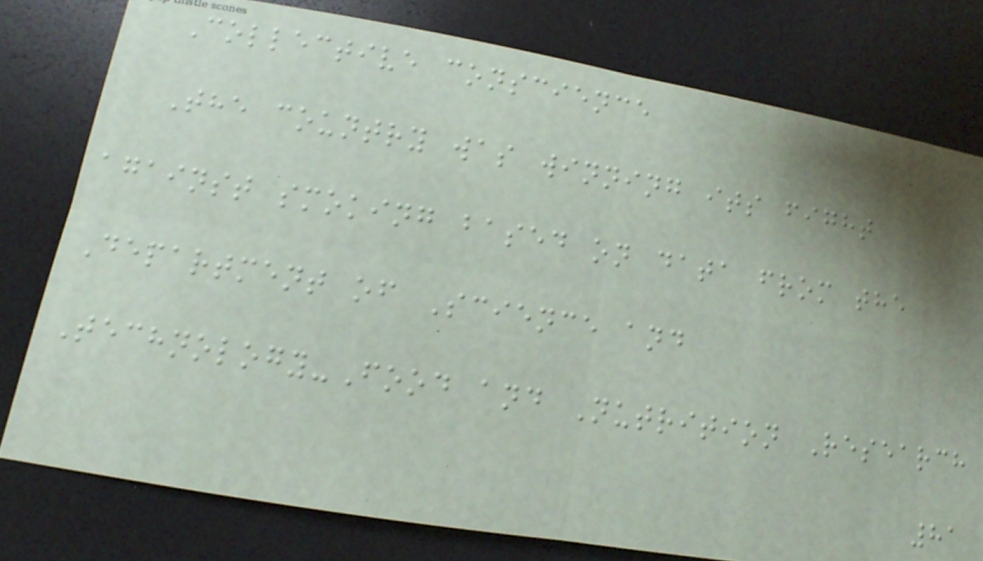Collective conscience
The country was winning its fight
against smoking based on data from the
Department of Science and
Technology-Food and Nutrition Research
81
